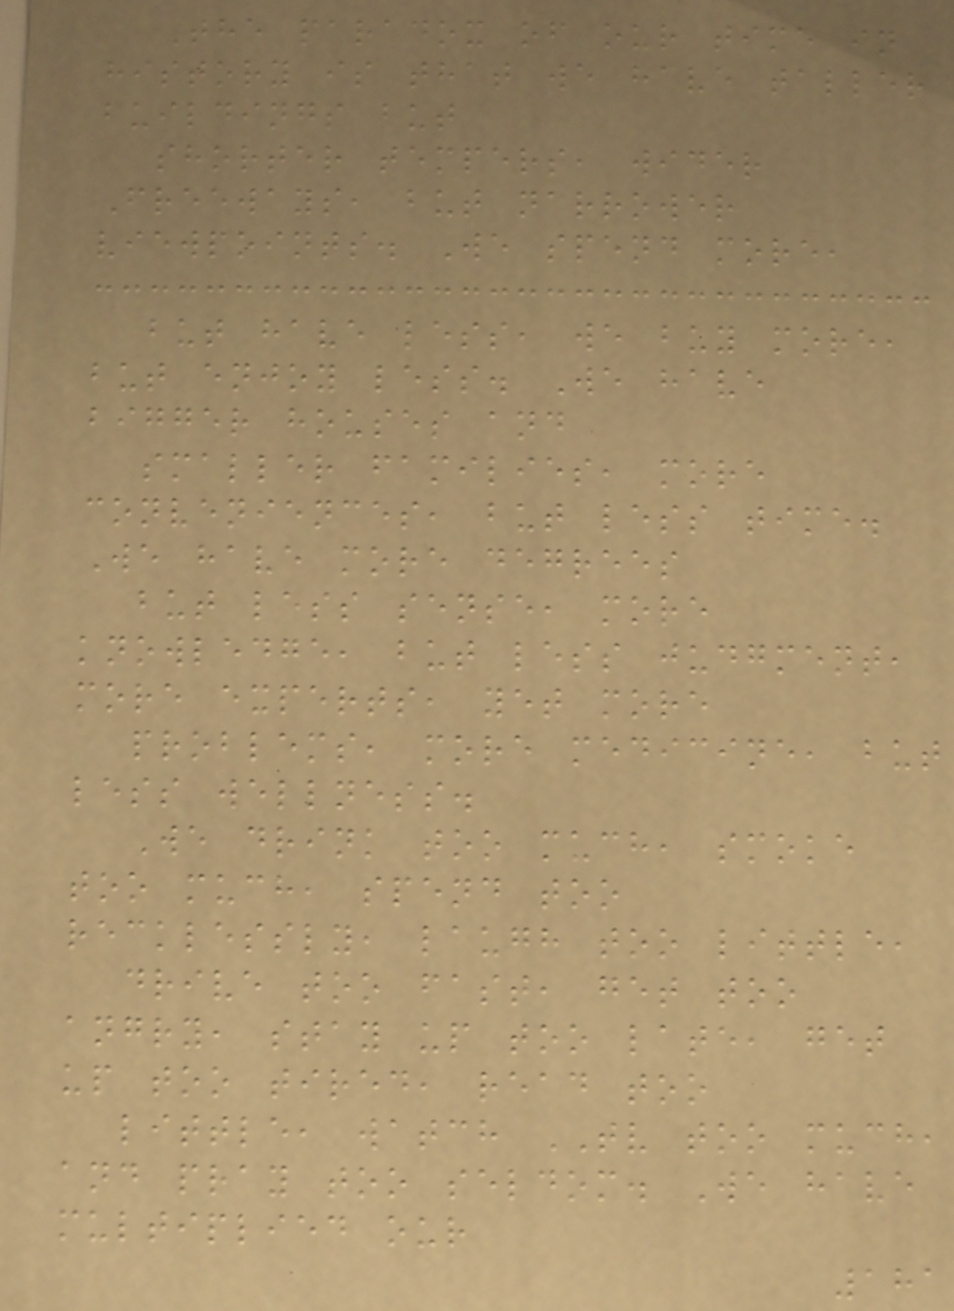The paradox of our time in
history is that we have taller
buildings but
shorter tempers, wider
Freeways, but narrower
viewpoints. We spend more,
but have less, we buy more,
but enjoy less. We have
bigger houses and
smaller families, more
conveniences, but less time.
We have more degrees
but less sense, more
knowledge, but less judgment,
more experts, yet more
problems, more medicine, but
less wellness.
We drink too much, smoke
too much, spend too
recklessly, laugh too little,
drive too fast, get too
angry, stay up too late, get
up too tired, read too
little, watch TV too much,
and pray too seldom. We have
multiplied our
181
